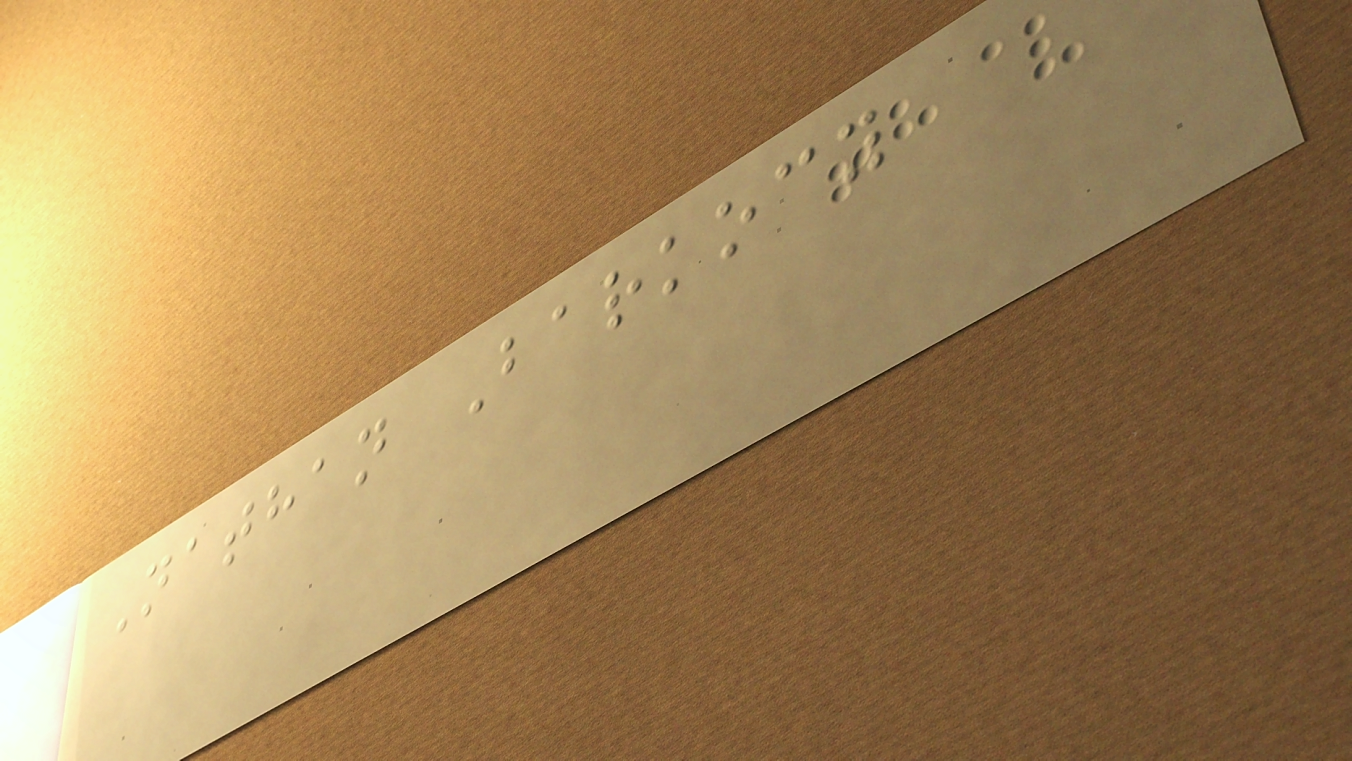Nathan Barkocy
